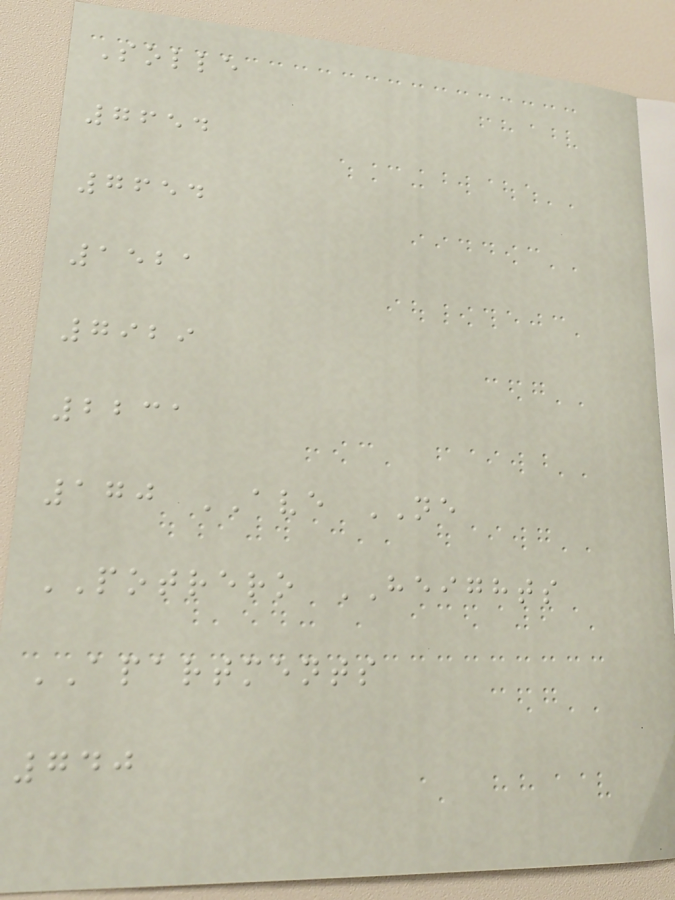Solle
7654
7654
1521
7929
2231
170 AVE NE
POTRERO HEIGHTS
APARTMENTS
740
